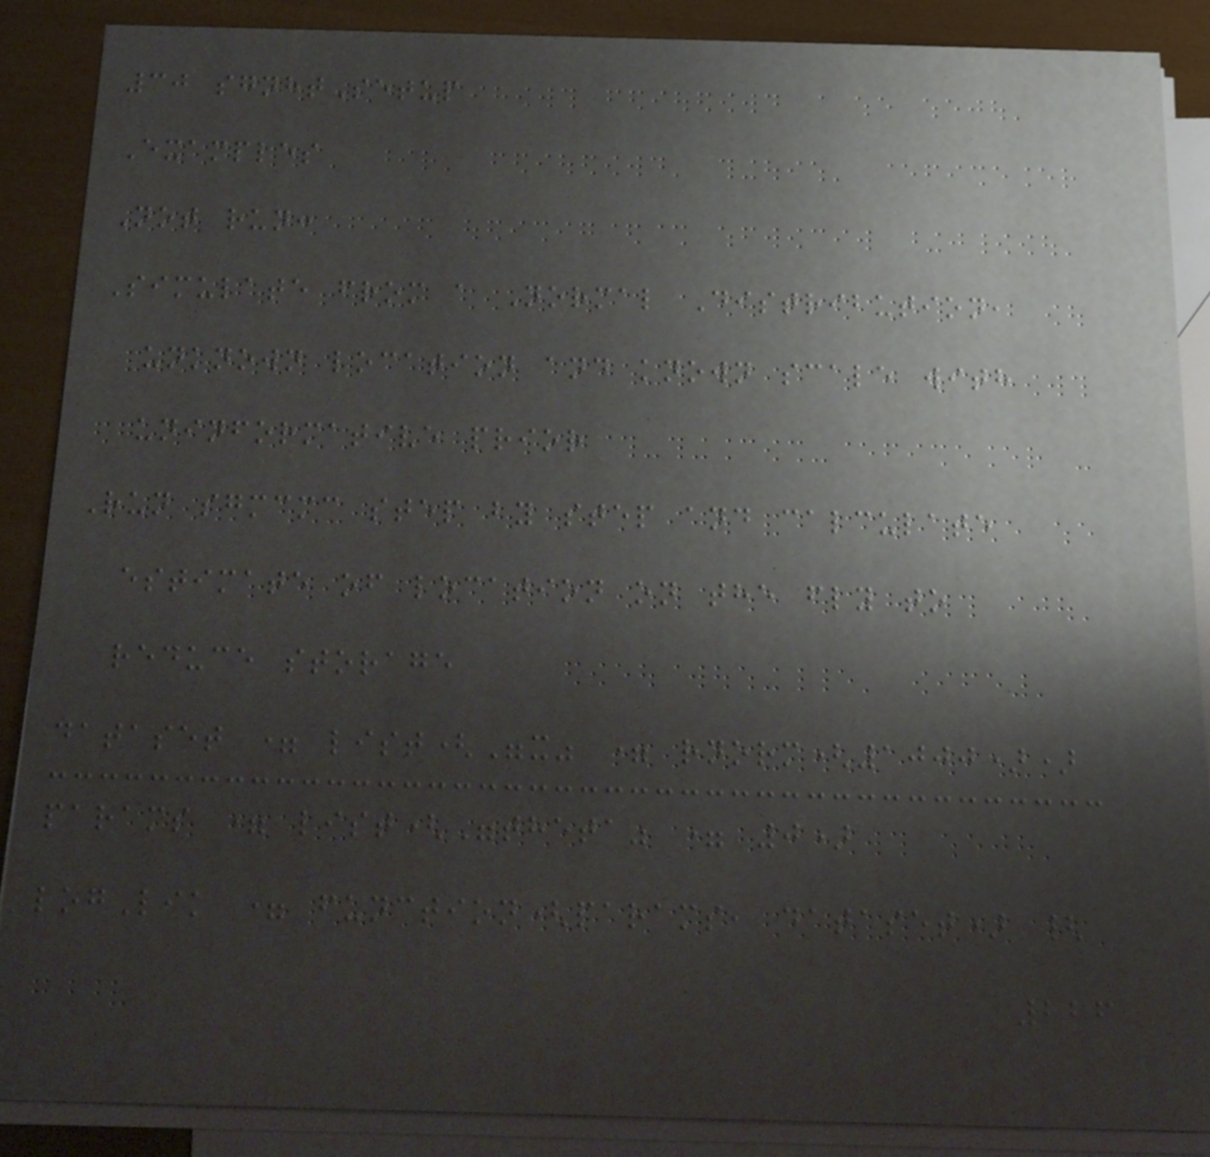30 sgnhtSetup
Examples
Not run:
Simulate from a Normal Distribution,
unknown location and known scale with
uninformative prior
Run sgmcmc step by step and calculate
estimate of location on the fly to
reduce storage
dataset = list("x" = rnorm(1000))
params = list("theta" = 0)
logLik = function(params, dataset) {
226
